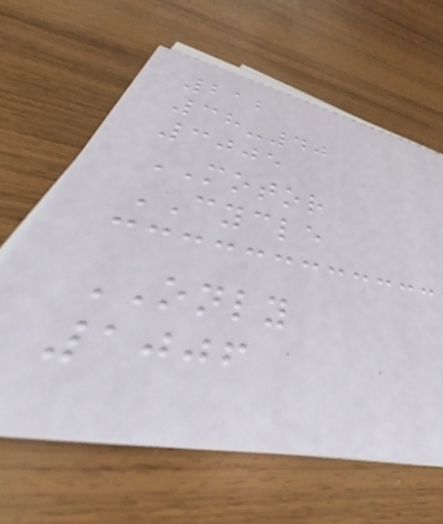212
38-40
3005
MOTOR
CYCLE
ONLY
1006
